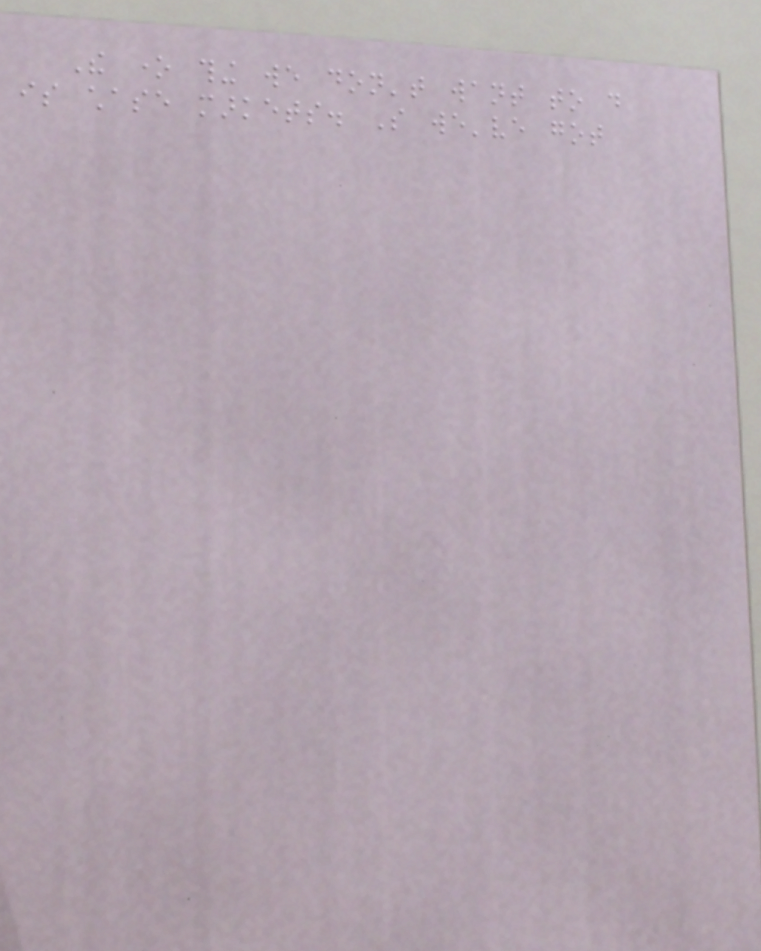The one thing we don't want to do
is chase markets. So we've got
